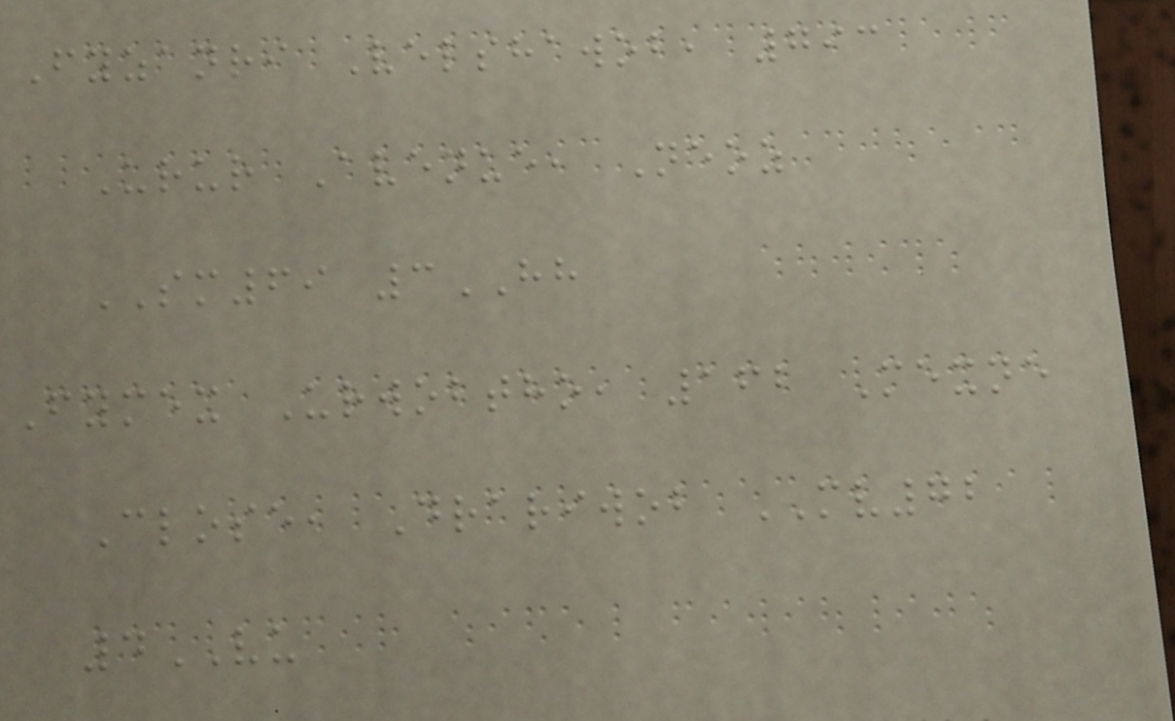Fyzanri Velshawob, 793
Urur Avenue, Neoz
SM69 3HH
Fymex Urwobtho, 162 Mexne
Close, Drariwob MV72
4VU
